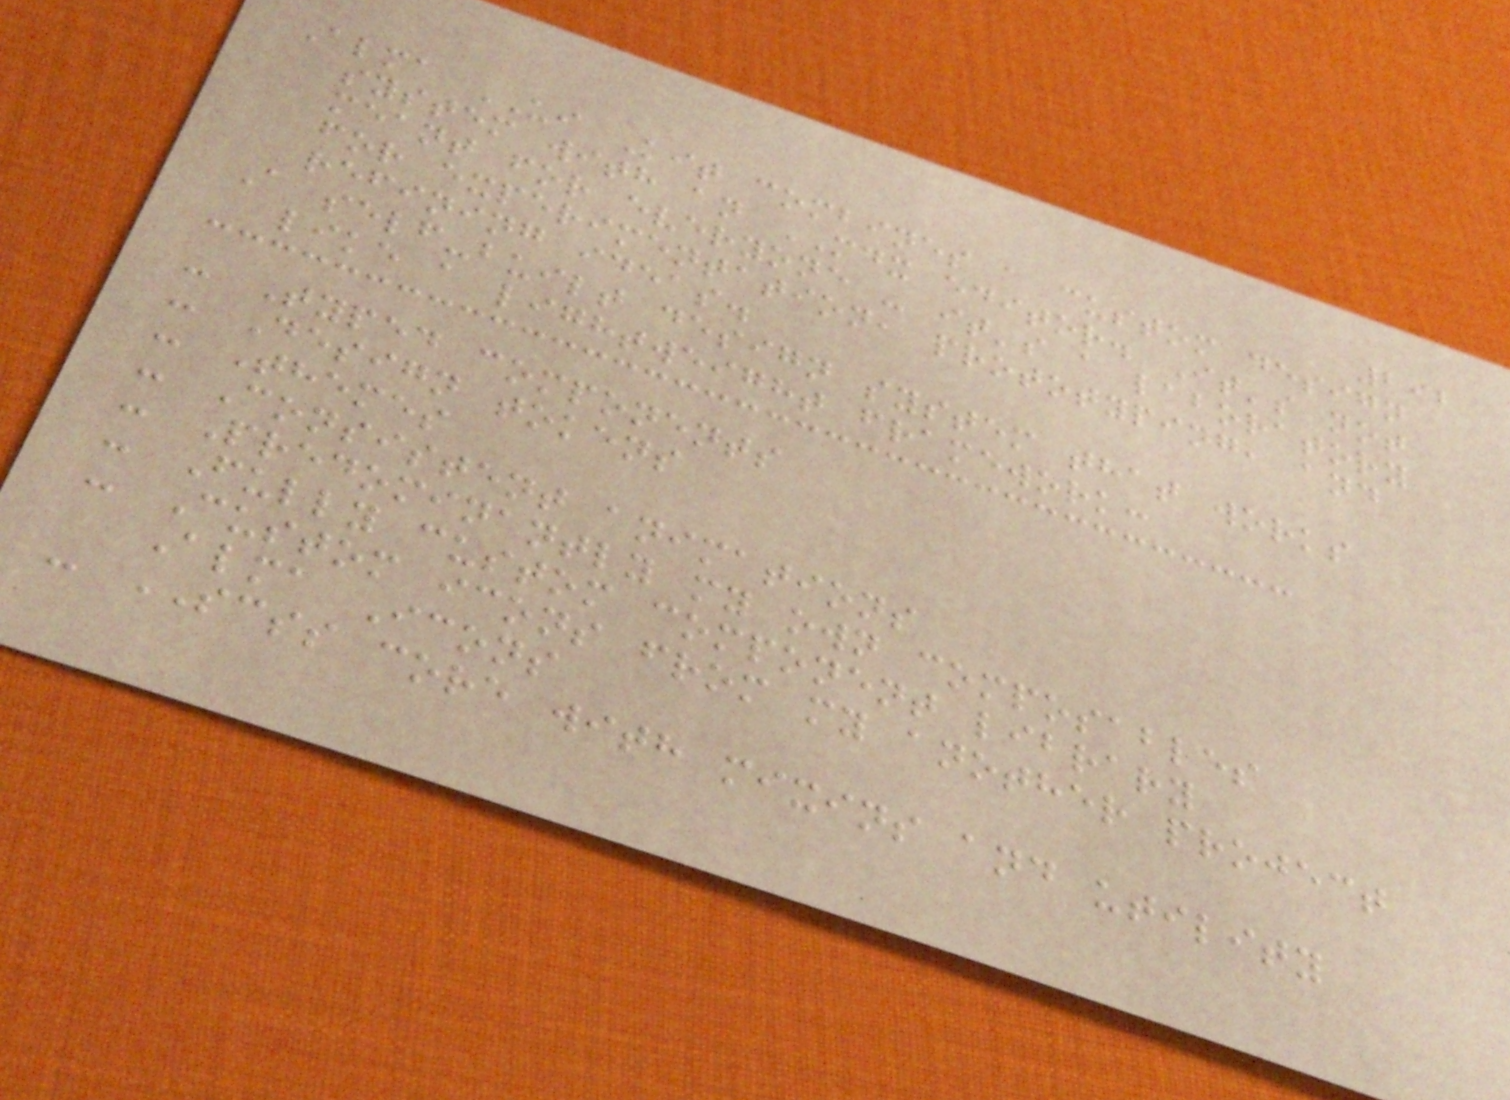292
Alma UI Kit combines a custom design
system with an MDX editor. It's not
meant for everyone - it's a laboratory
for experimentation, prototyping, and
refining ideas.
A self-built design system that works
like a lightweight framework:
- Typed components
- Design tokens
- Themes
- Consistent animations
- Predominantly my own composables
- Fully custom component library
- Custom icons from my another project
Alma Icons
- SCSS core with mixins and utility
